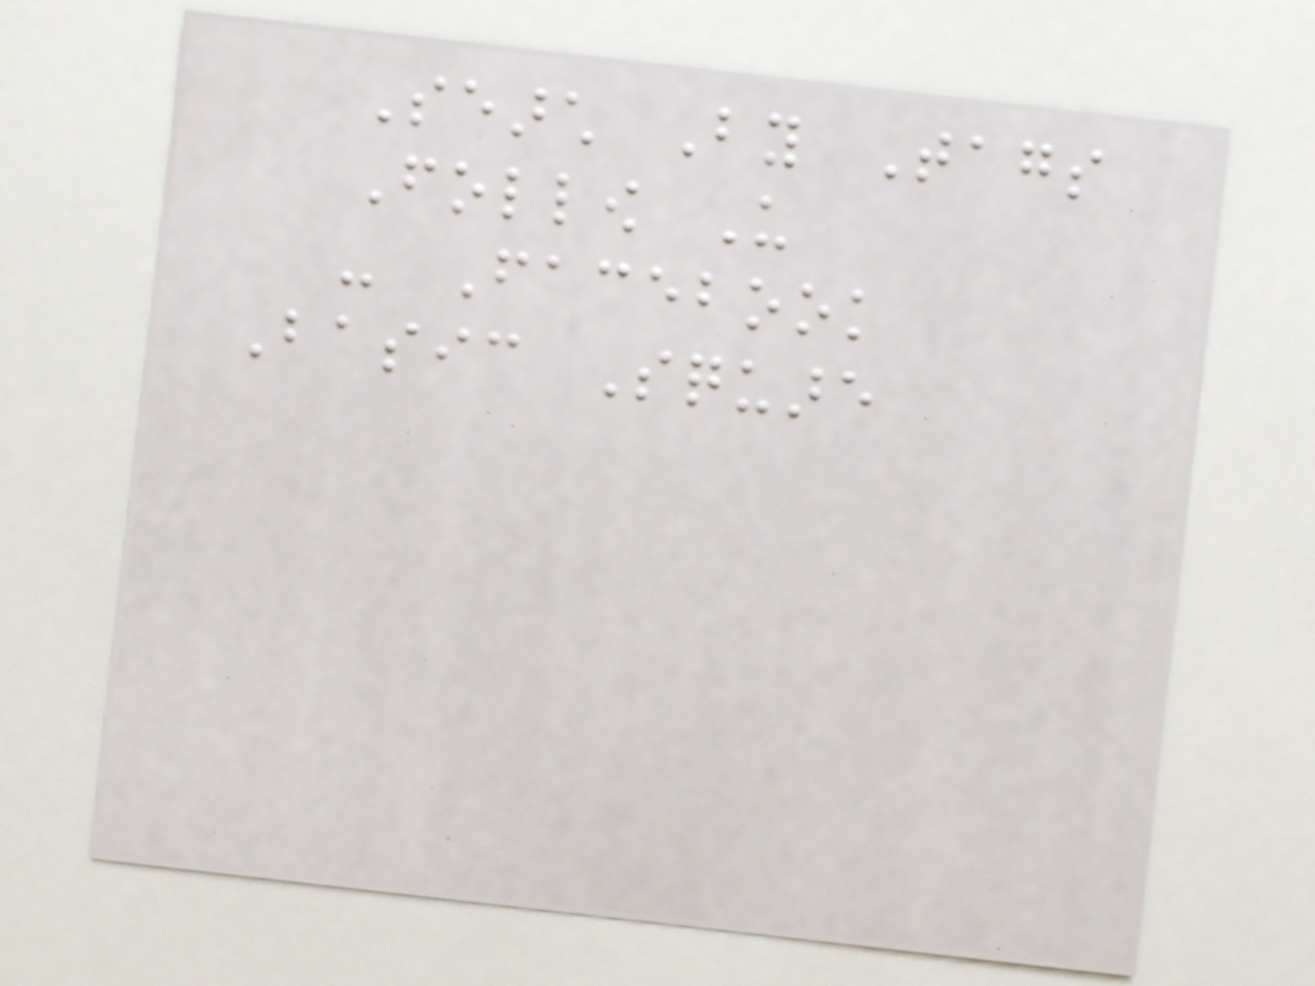Search By Tags
Follow Us
- Facebook
Basic Square
